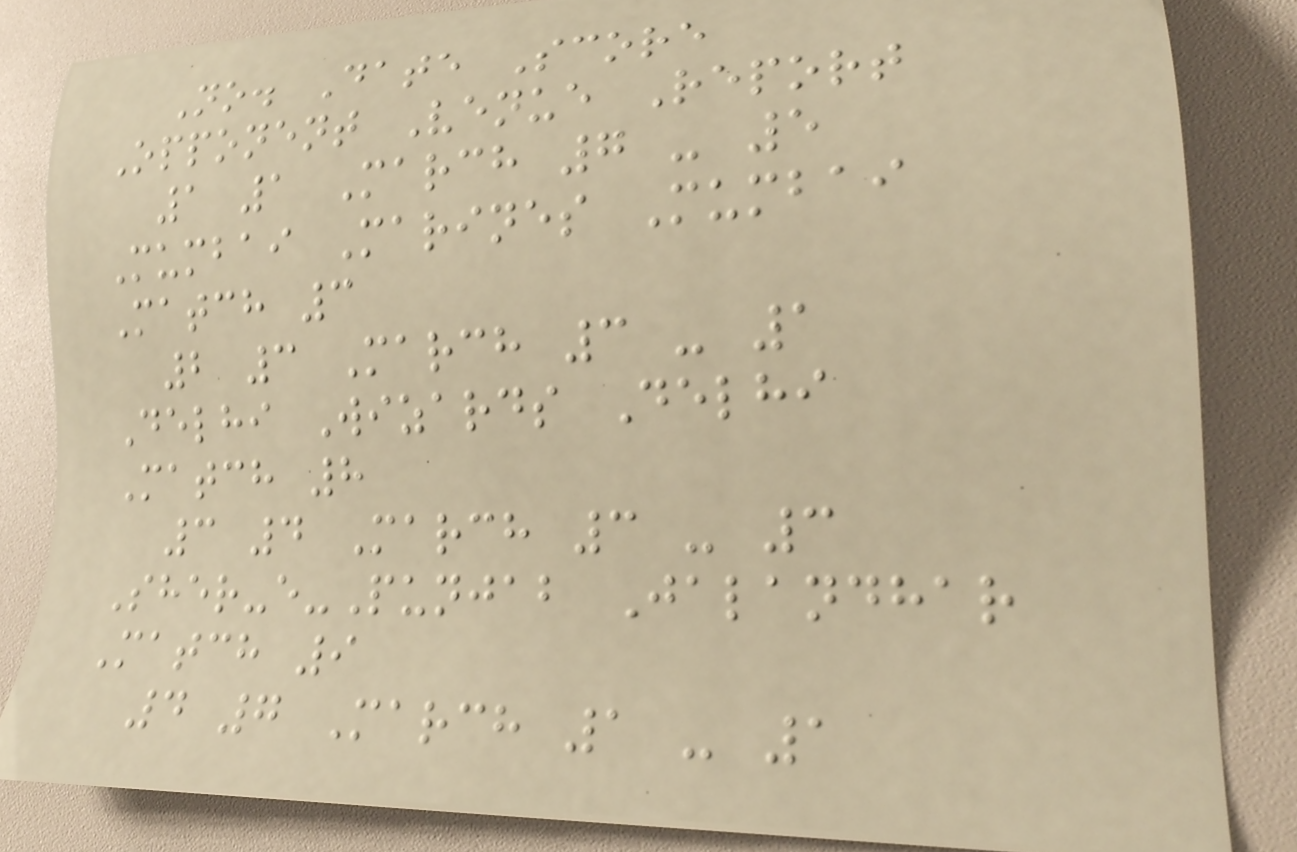No. Date Score
Opponent Venue Report
1 1 March 7 - 5
Mumbai Marines Mumbai
Match 3
2 3 March 3 - 1
Delhi Wizards Delhi
Match 8
3 4 March 3 - 3
Sher-e-Punjab Jalandhar
Match 9
4 7 March 1 - 1
